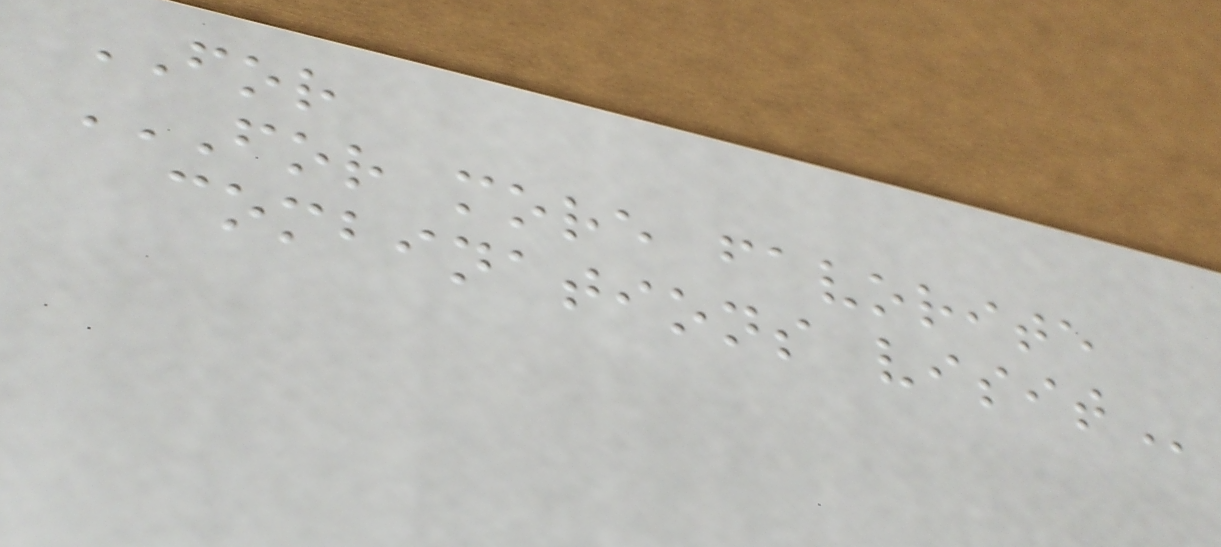FOR
FOR MORE FAVORITE
COMBINATIONS VISIT
